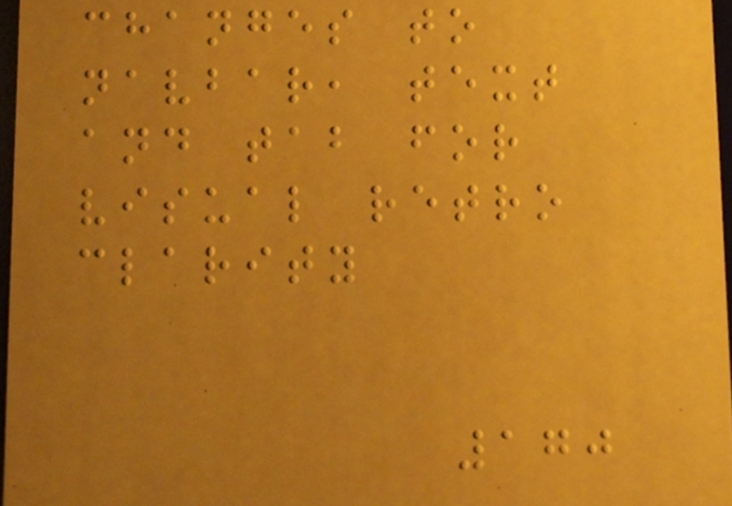changes to
navbar, text
and tab for
visual retro
clarity
170
